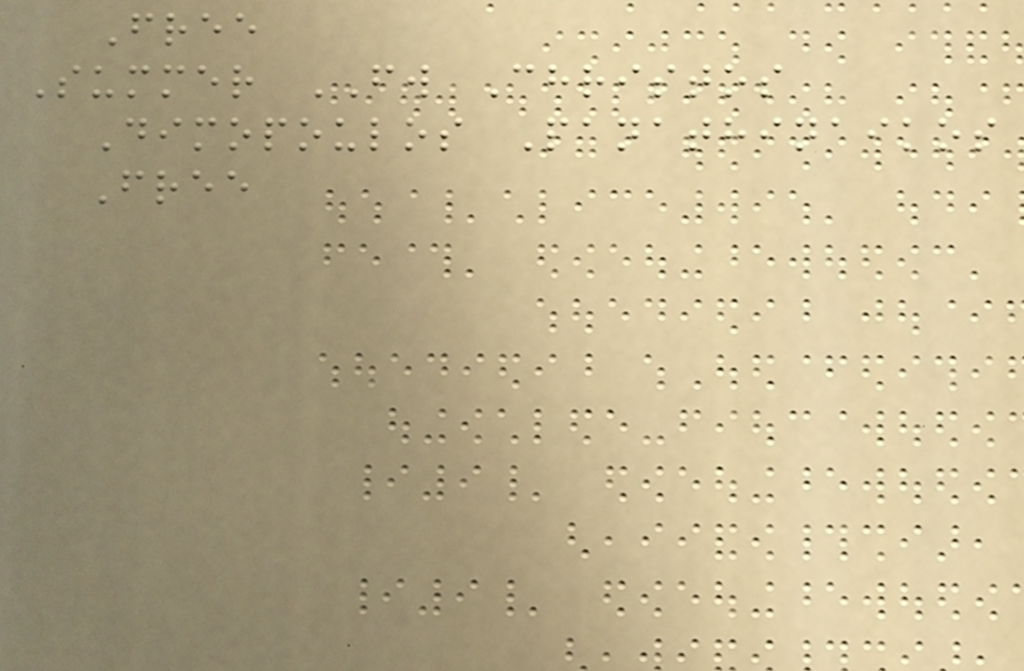Free
Summer FW Christos
Dimopoulos Panathinaikos
Free
